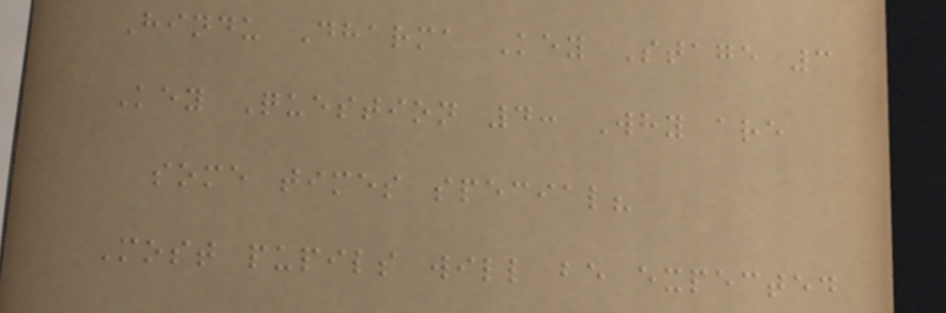Hindu Dharma Key Stage 3
Key Question 4: Why are
some times special?
Most pupils will be expected
